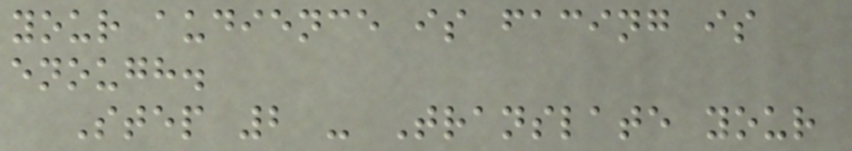your audience is facing is
enough.
Step 2 - Translate your
